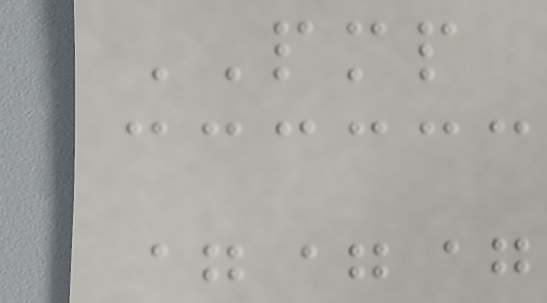PMP
===
